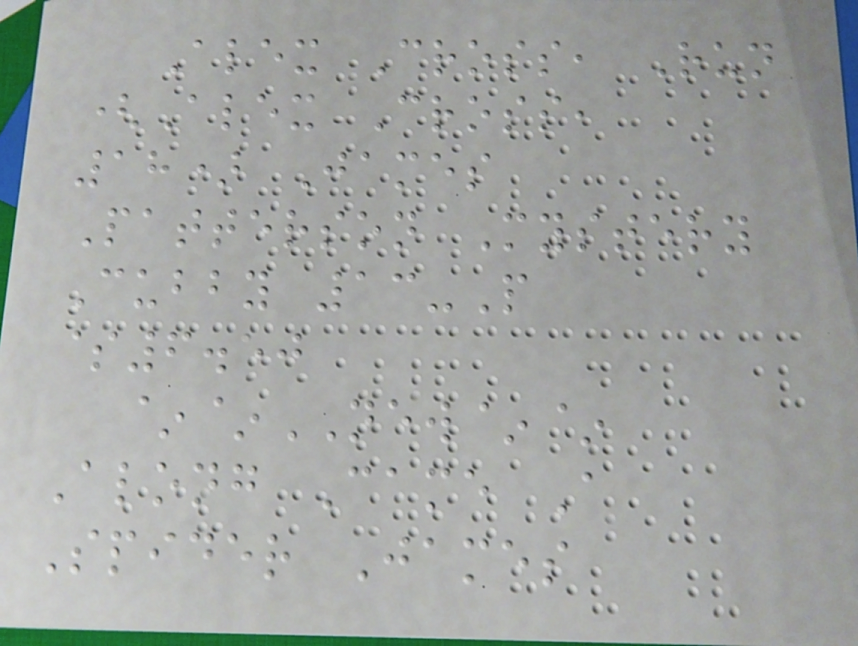Alex Cross, Run
(Alex Cross,
18) James
Patterson Mystery
Cubby 13-P
$6.50
~~NEW~~
Along Came A
Spider James
